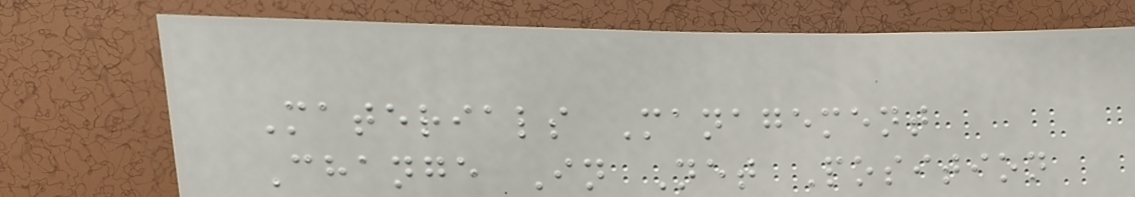Materials Management
Change In Net Position
